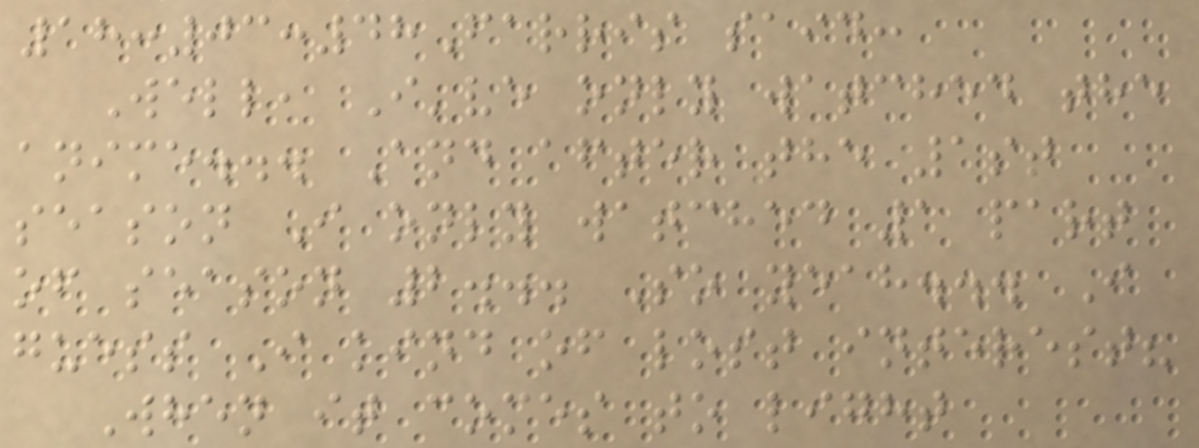18:03:48Farris said:
Well, I've only watched the
anime... And after the 1st
season I only watched 1 part
of season 2... So yeah... I
guess I kind of lost interest?
When it comes to light
